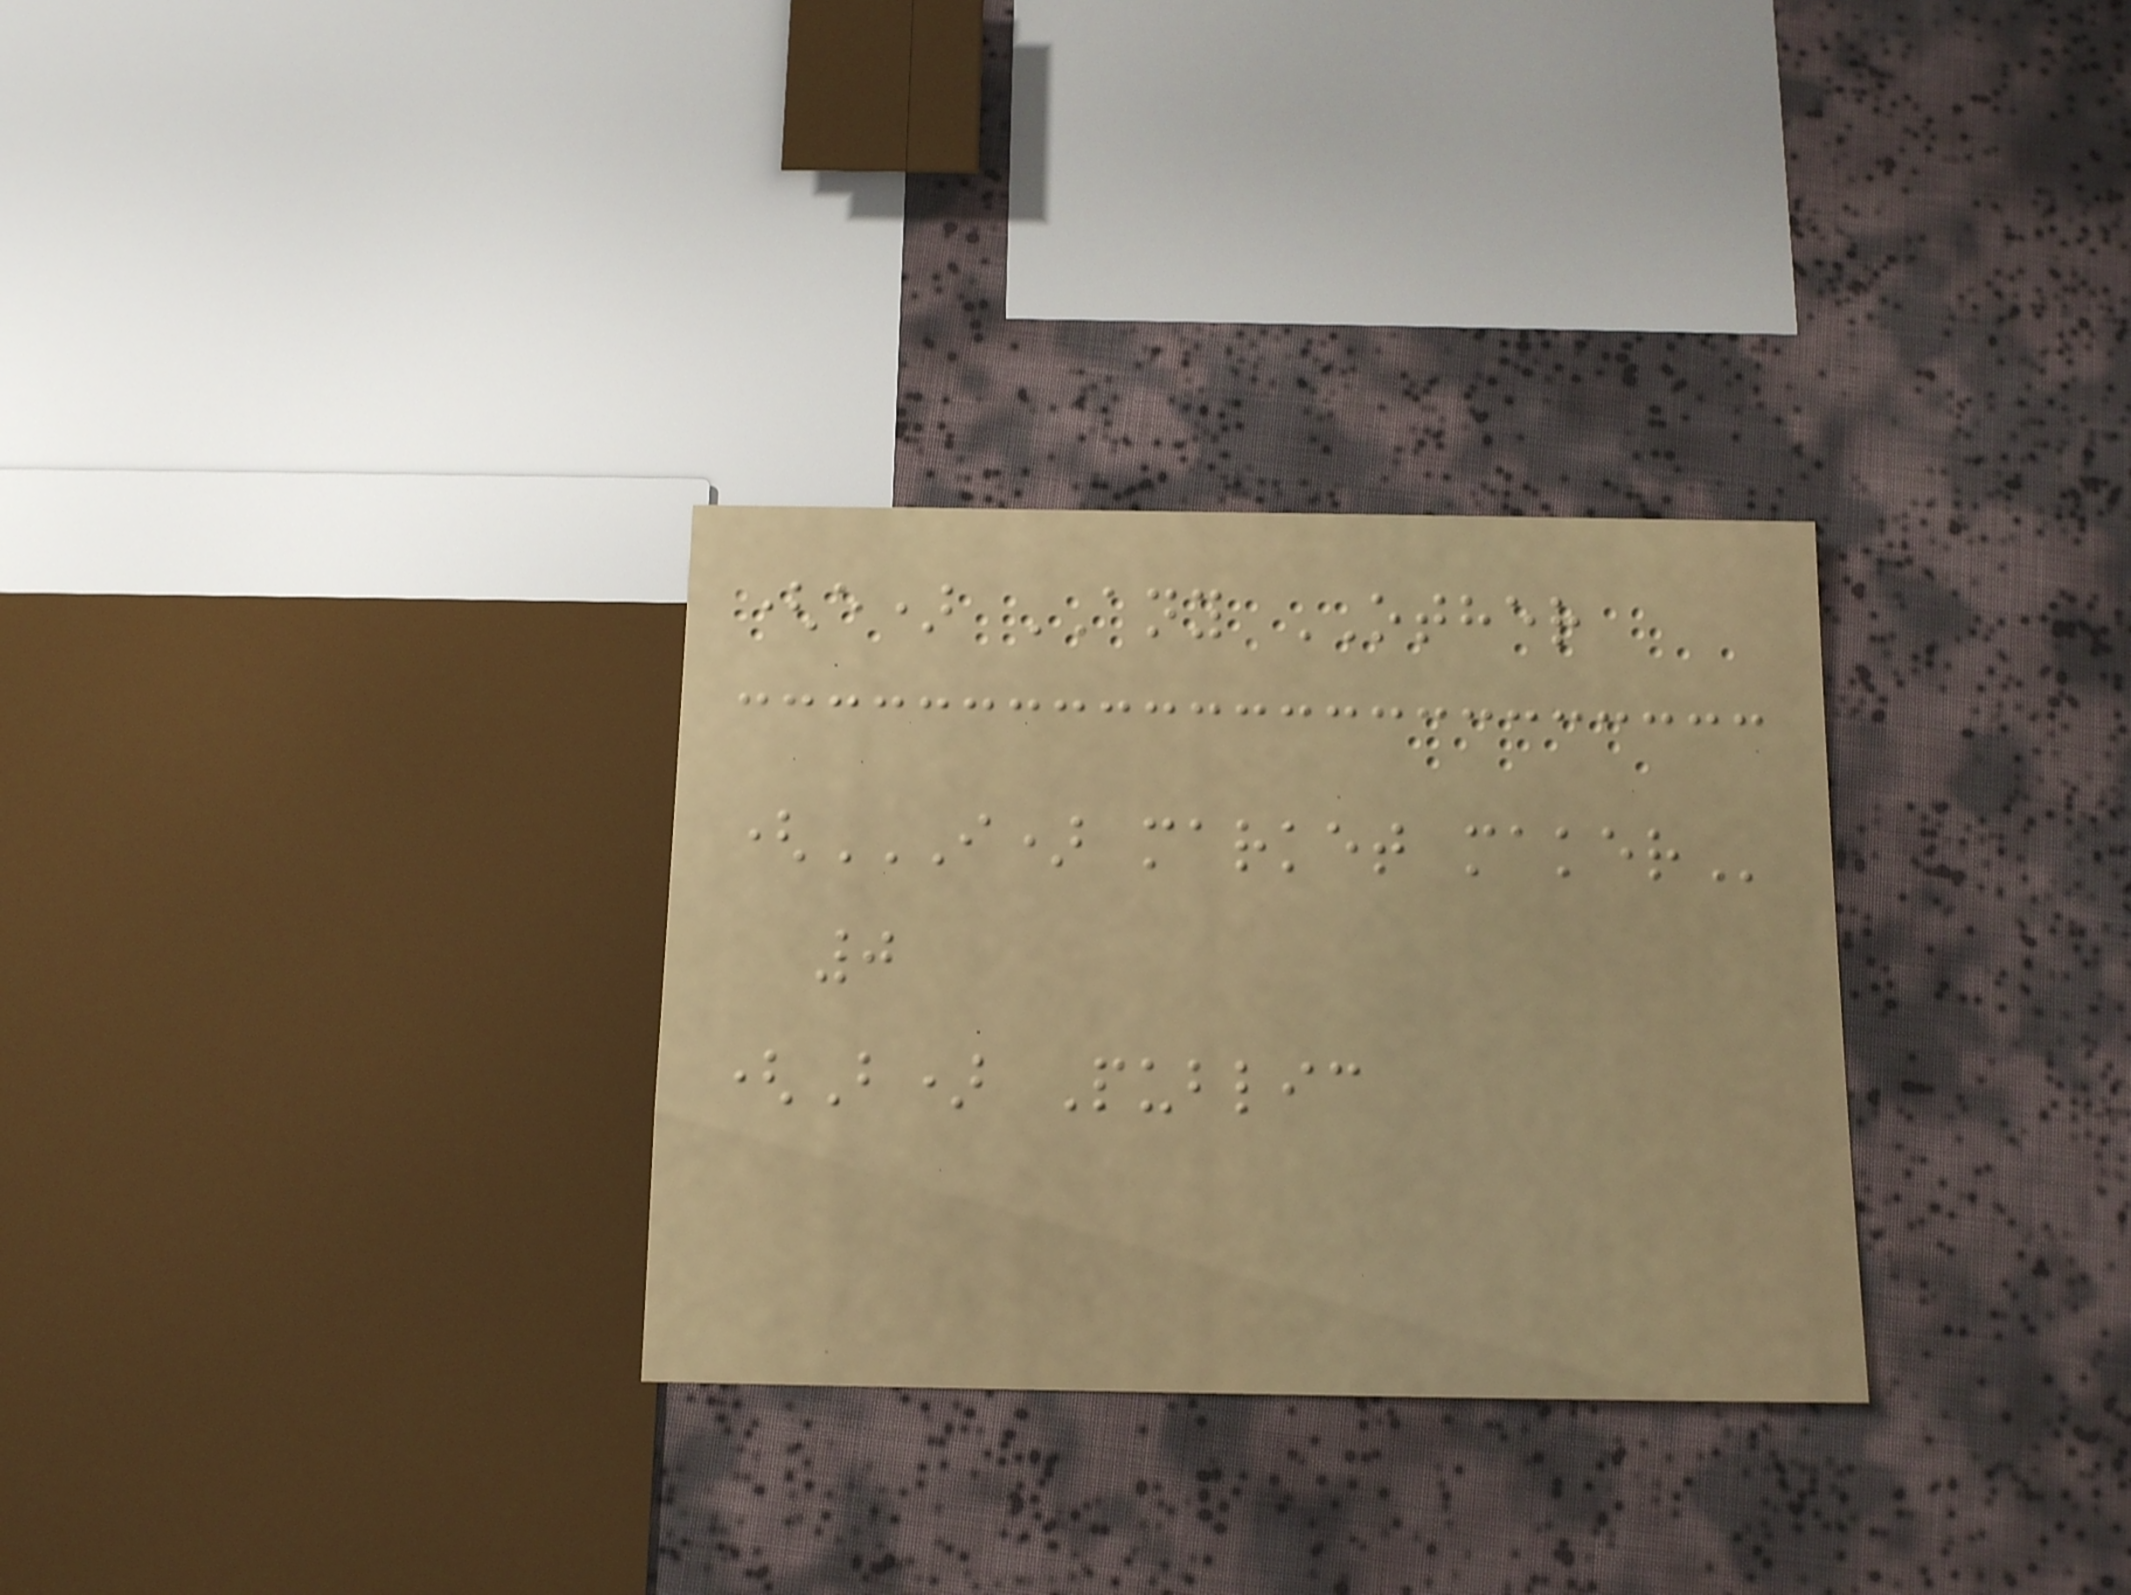(e) ANY OTHER
(I) MARKET MAKER
0
(B) Public
